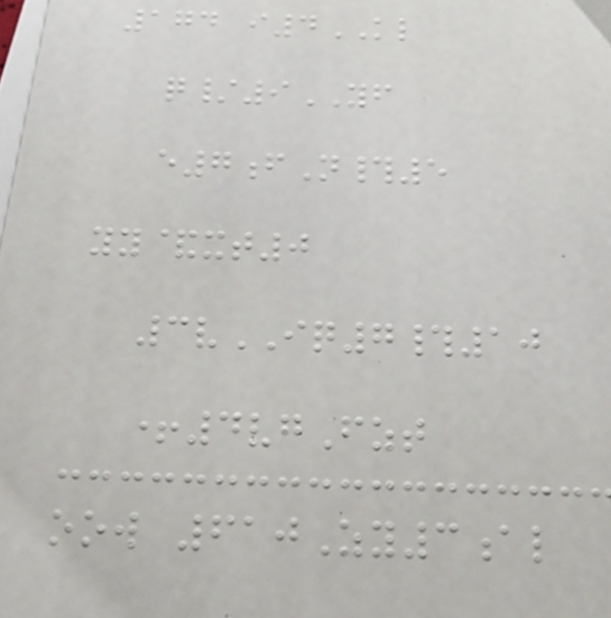174 i4KL
q/9YF
e7fN#5
yy&xt0
3vIQ7#10
+4vgFzt
oow 610Zy3al
